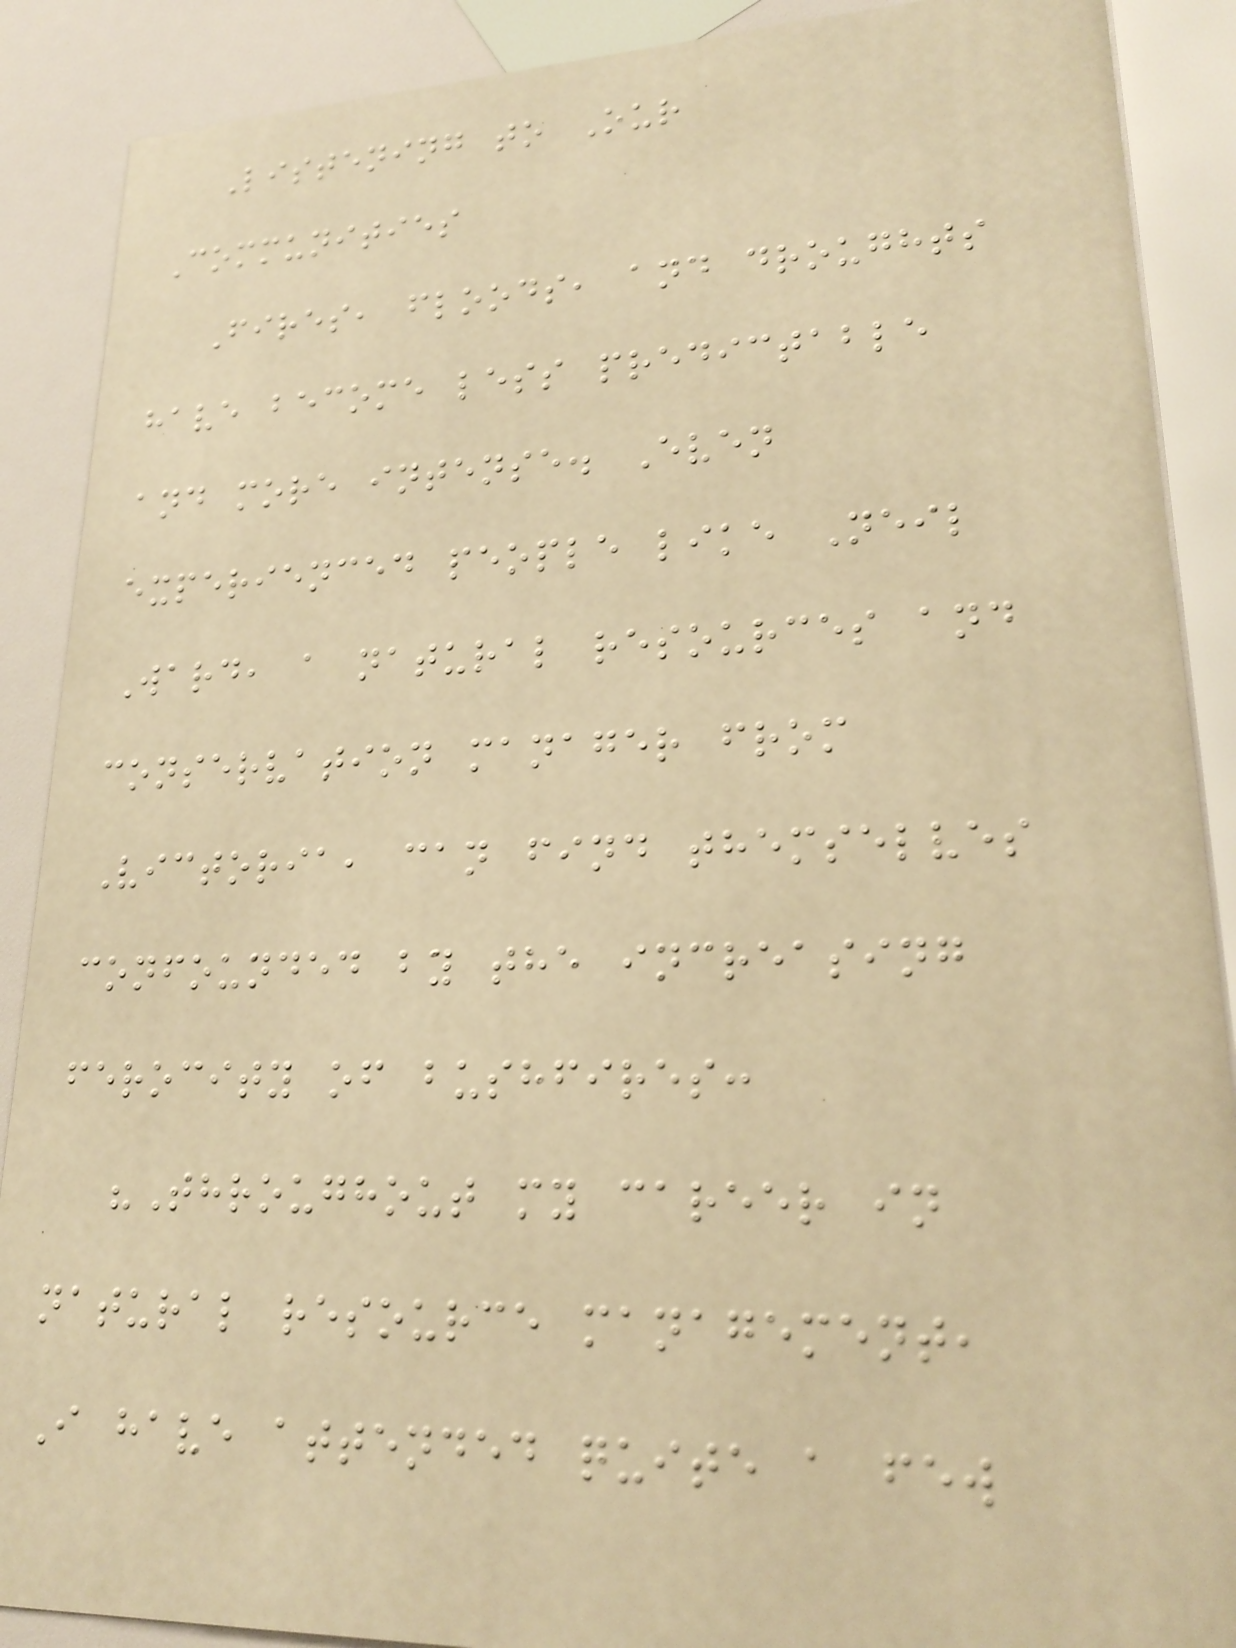Listening to Our
Communities
Fires, floods, and droughts
have become less predictable
and more intense. Even
experienced people like Neil
Ward, a natural resources and
conservation manager from
Victoria, can find themselves
confounded by the increasing
ferocity of bushfires:
"Throughout my career in
natural resource management,
I have attended quite a few
